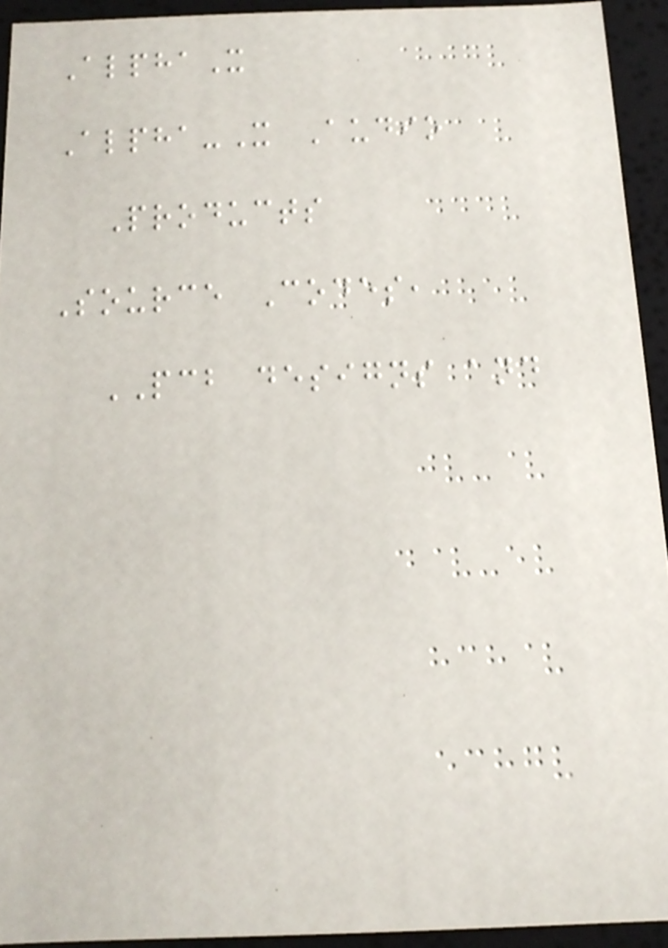AlphaX
Alpha-X Audio
Products
Source Codes,
PCB designs and
